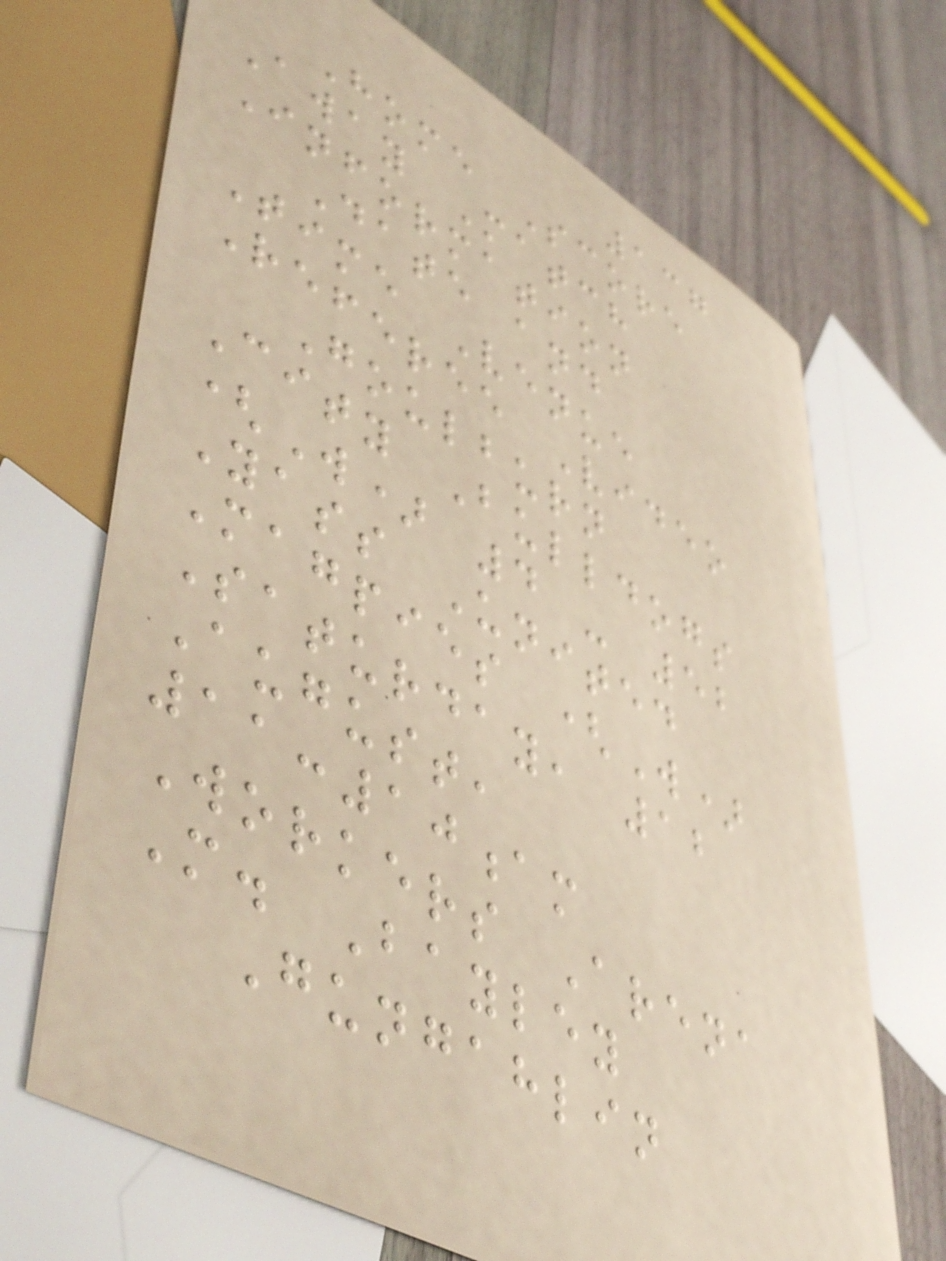137
Home Score
Away Match
Information
Date and
Time Venue
Referee Video
Goulburn
City Bulldogs
(W) 4 - 52
Yass United
Magpies (W)
Saturday, 12
August,
11:10am
Workers Arena
M. Bayley
Gungahlin
